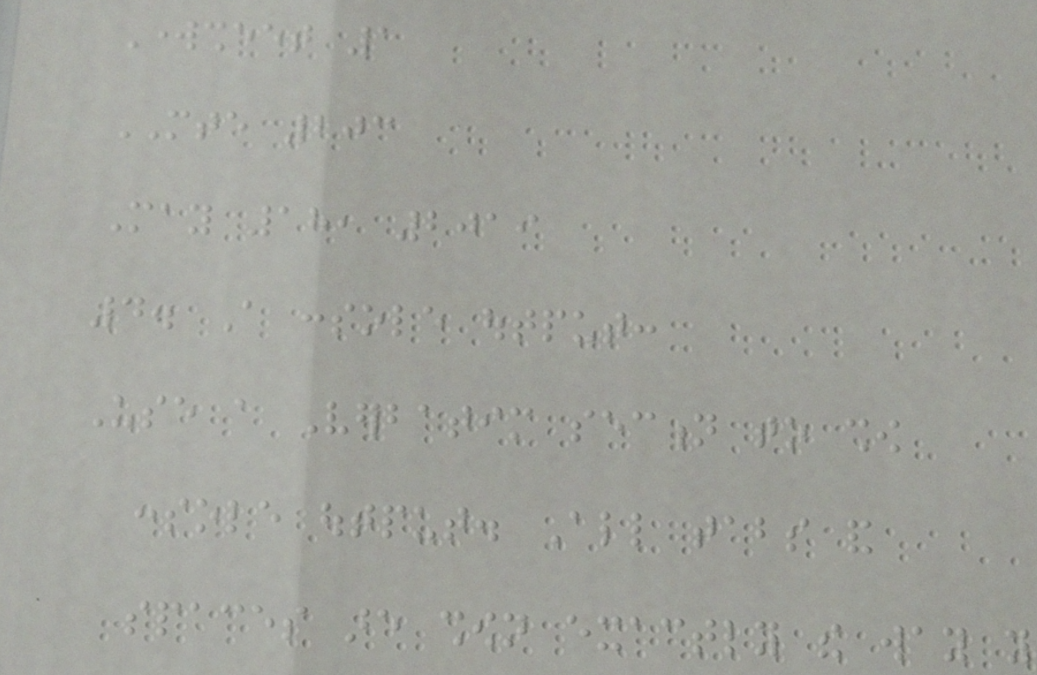Worksheet 1
MTE 203
May 18, 2019
4. A console output:
Use a Verbatim section to show
console output. All tabs and
spaces are shown exactly the way you
